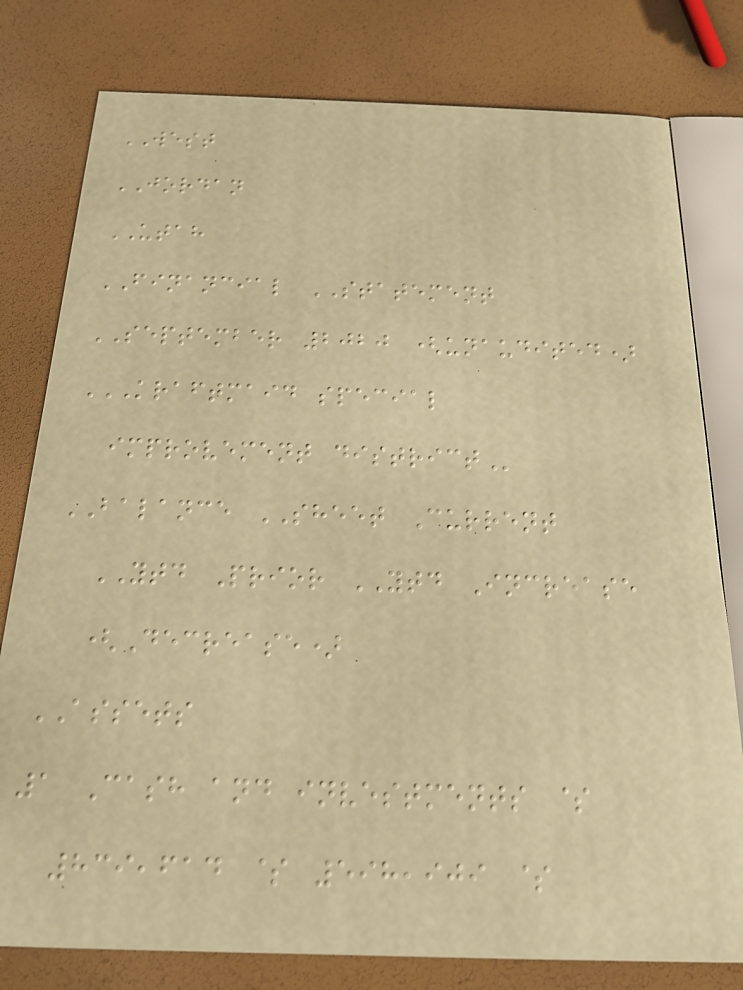WEST
JORDAN
UTAH
FINANCIAL STATEMENT
SEPTEMBER 2020 (unaudited)
KRAFTMAID SPECIAL
IMPROVEMENT DISTRICT
BALANCE SHEET Current
YTD Prior YTD Increase
(Decrease)
ASSETS
1 Cash and investments $
839,614 $ 598,909 $
